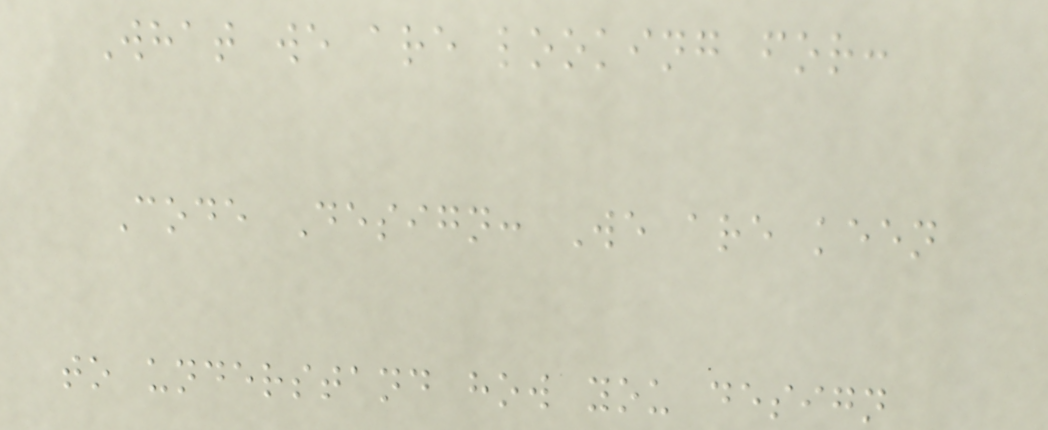What we are looking for:
Code Design: We are keen
to understand how you design
